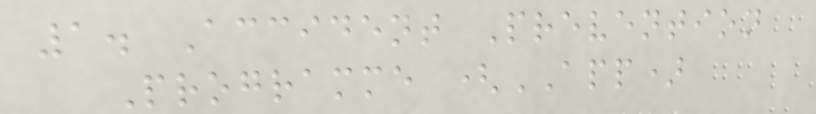1. Accident Prevention
Programme (APP)
